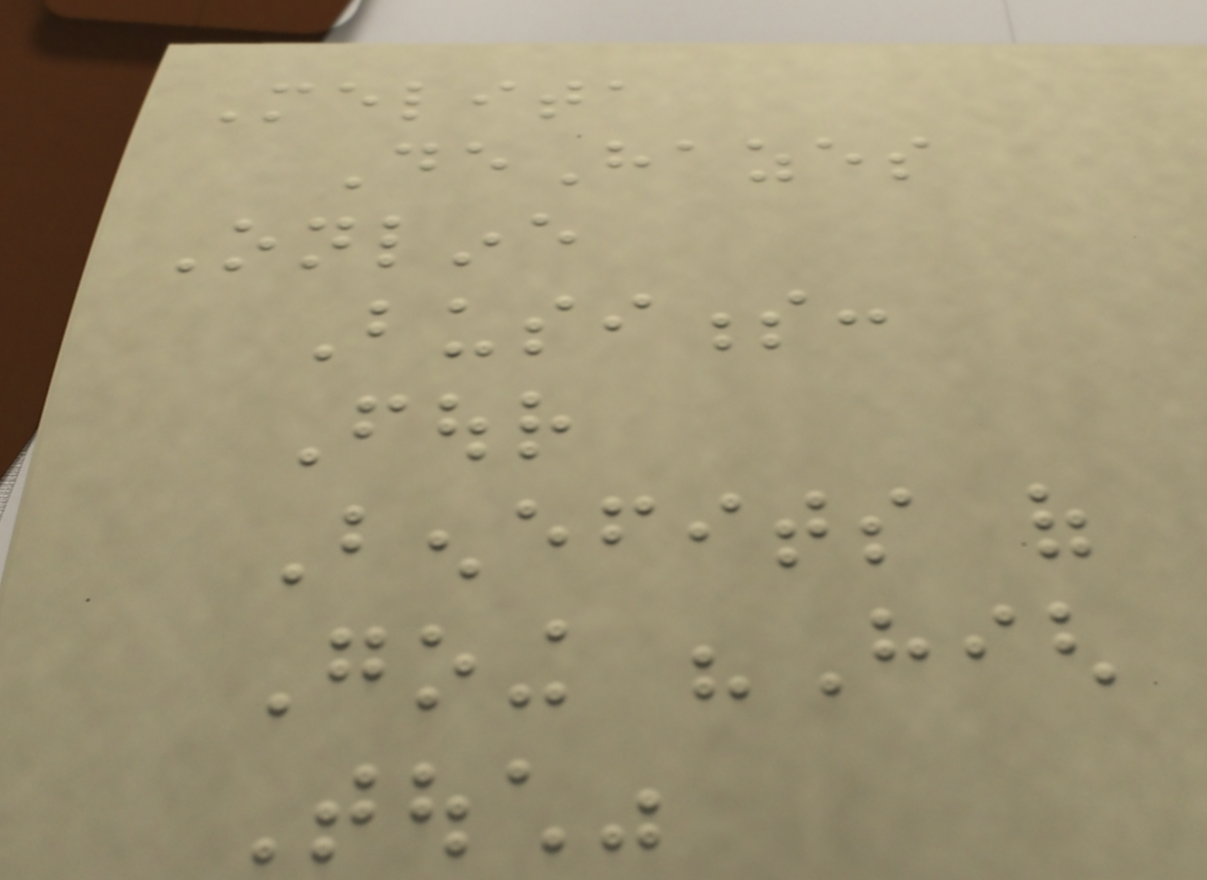Melita
DeHazes
Online
Business:
Four
Benefits of
Going "High
Touch"
